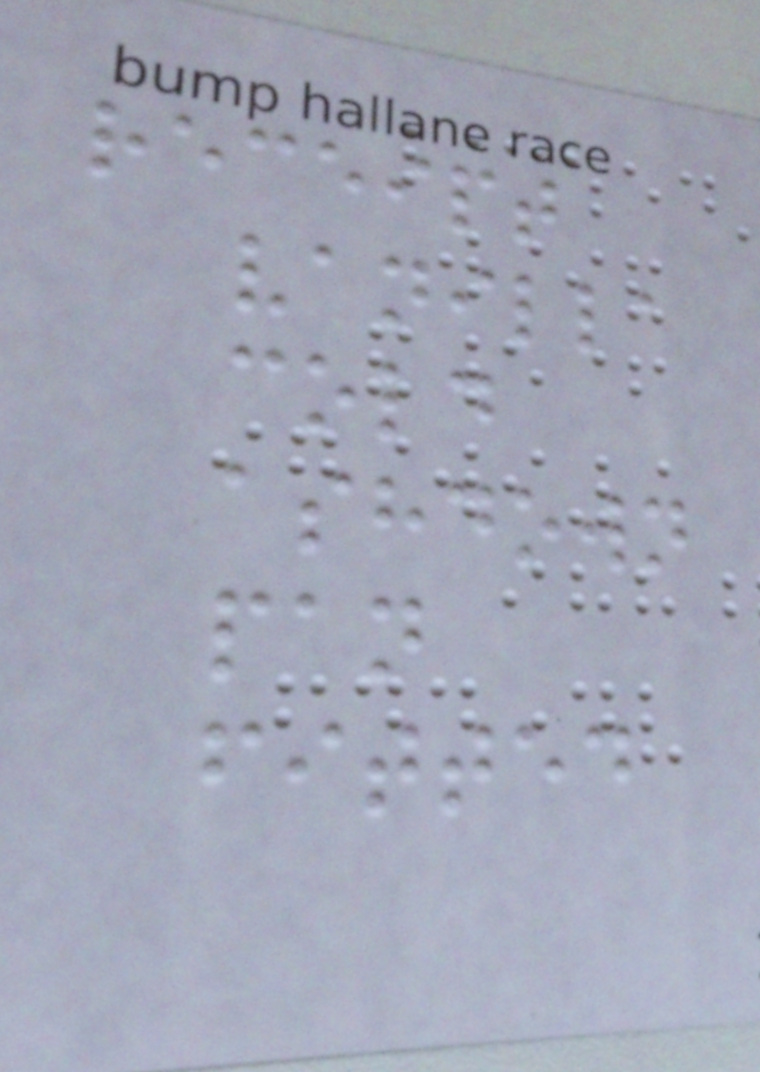receipt
vanilla
cold
ashdown
pan
fitted
